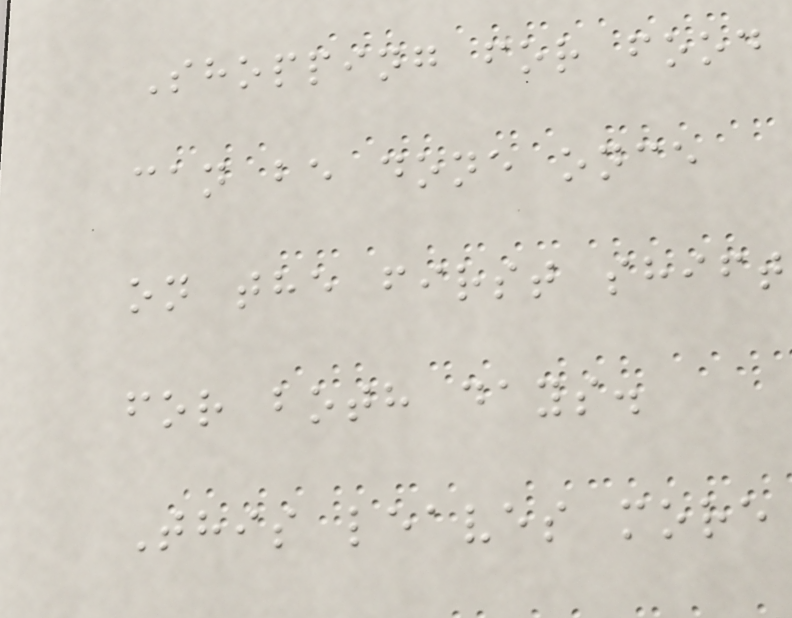Shopping for food
can be done once
on the first shift
for both days.
This leaves more
